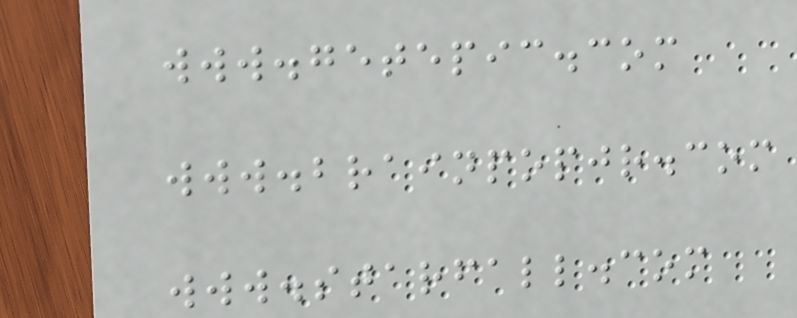www.getepic.com
www.brainpopjr.com
www.starfall.com
